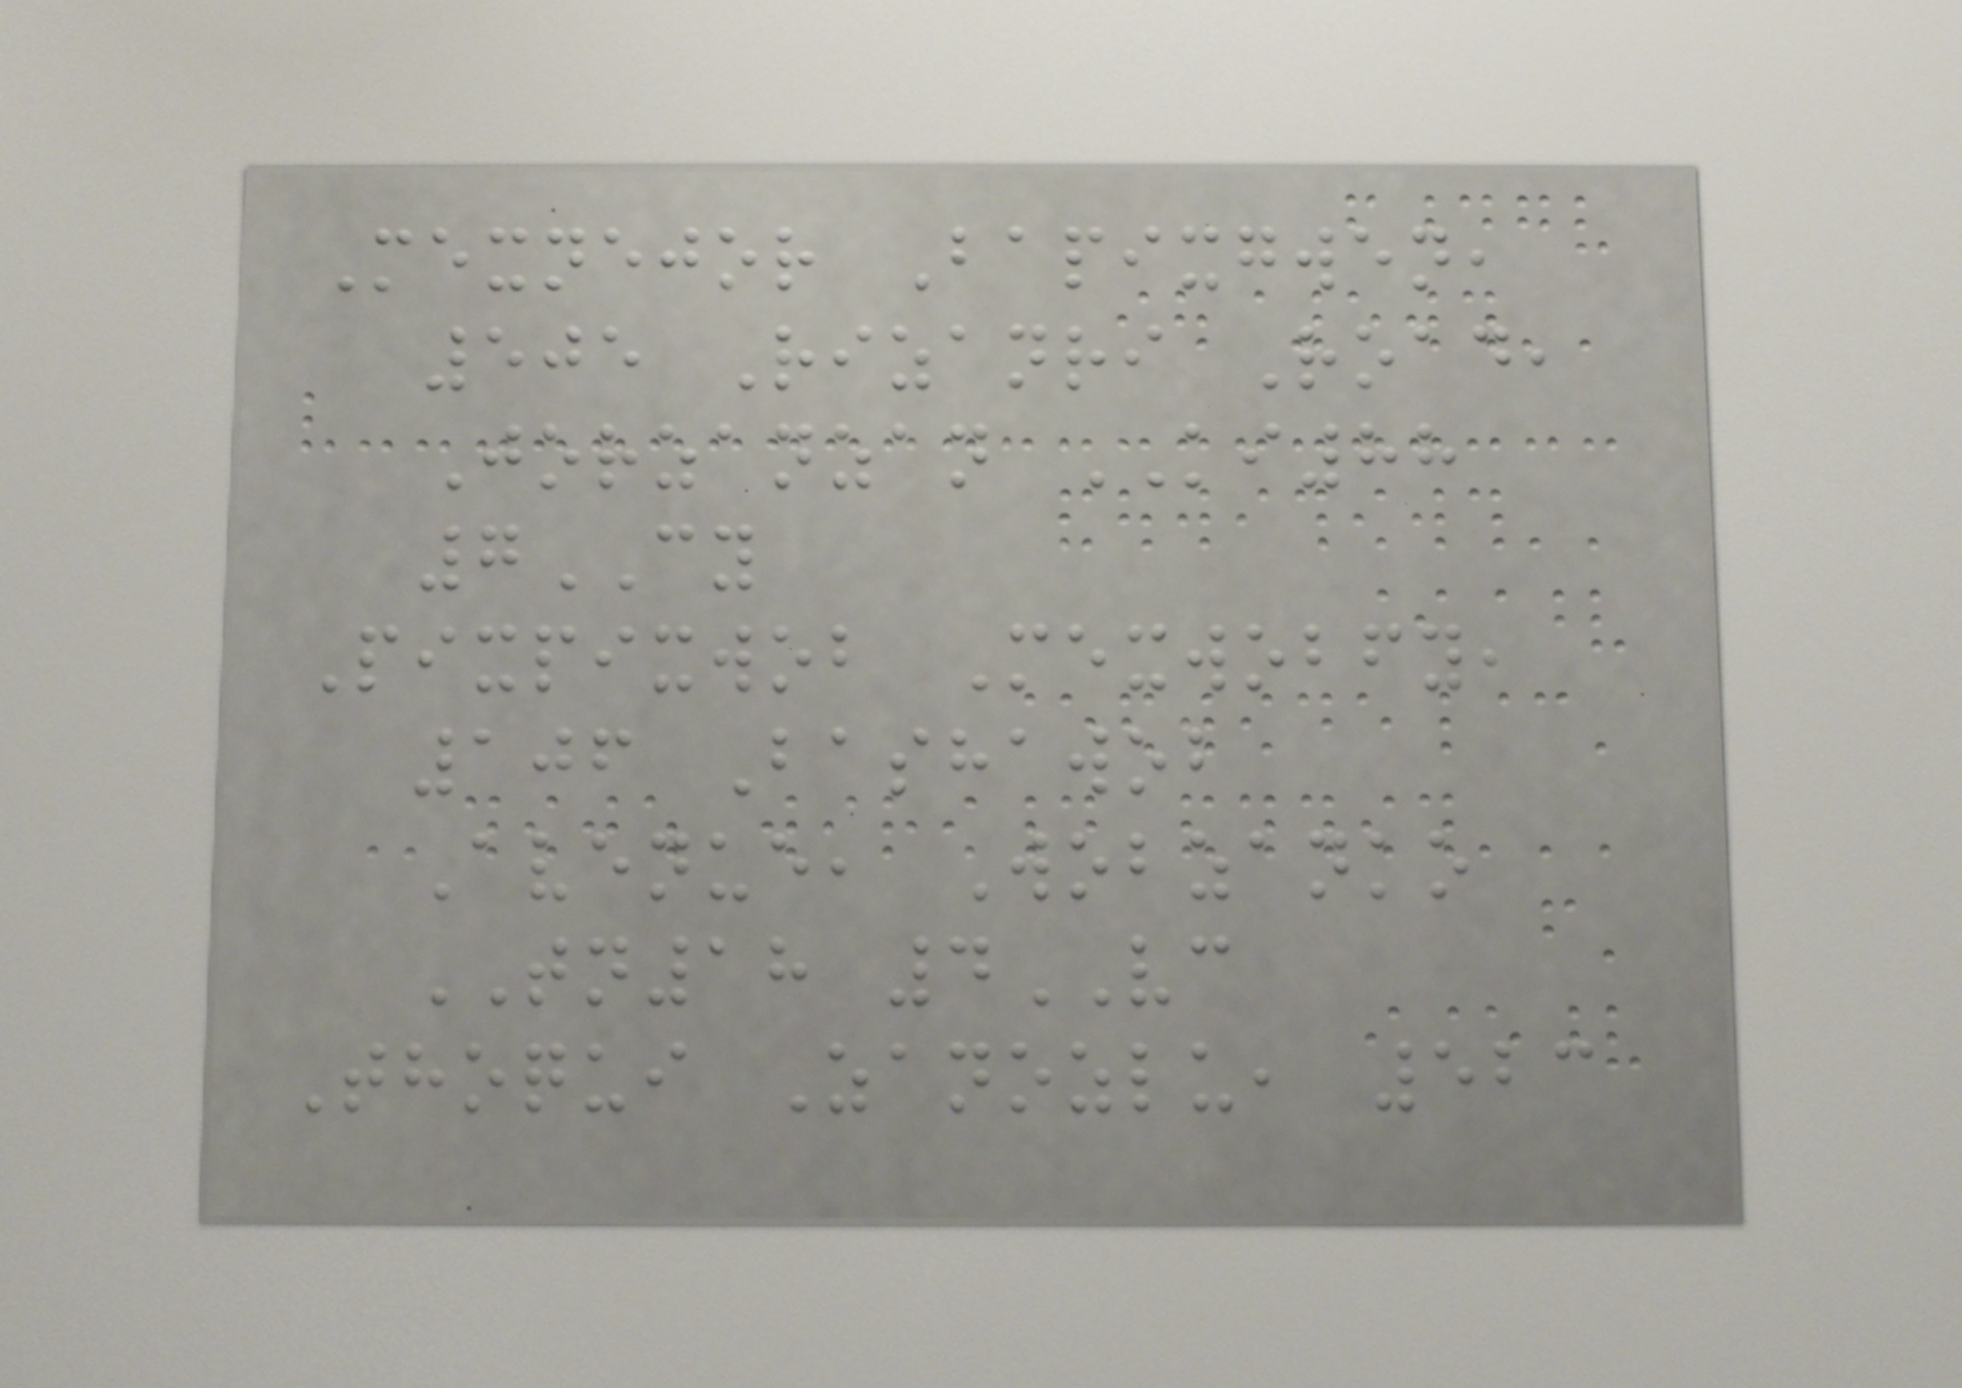Mexnejor Bapixgwen,
505 Rizanri Road,
Jorzanzan KI88
7CY
Pixpixwob Mexwobfy,
106 Bashawob
Avenue, Wobzanko
TN18 4VC
Thoqui Zanozlu, 523
